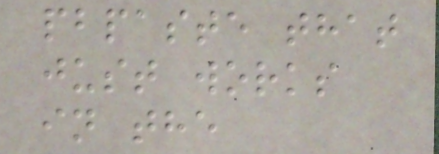pbpaste that
just works
in the
